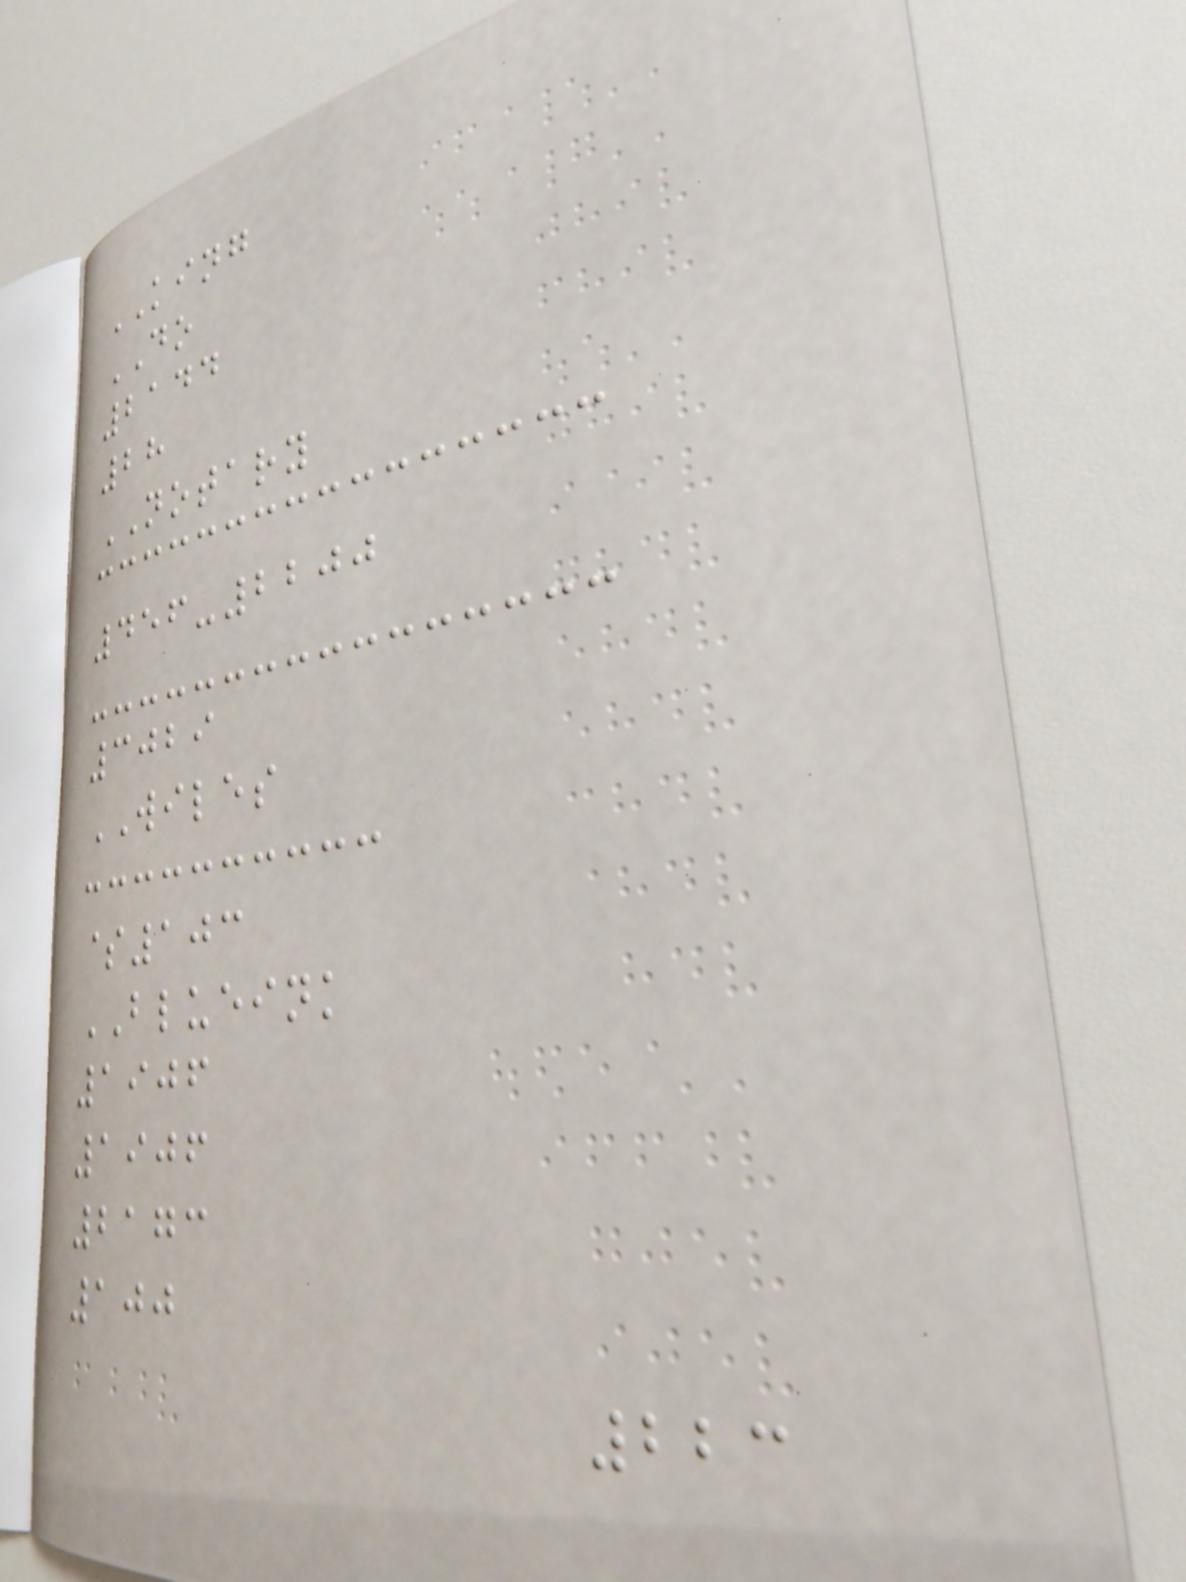KING
DO
2144
28
NOTARY
456-2200
3029
WILES
$103
BLUEINK
1906
1906
2173
100
223
